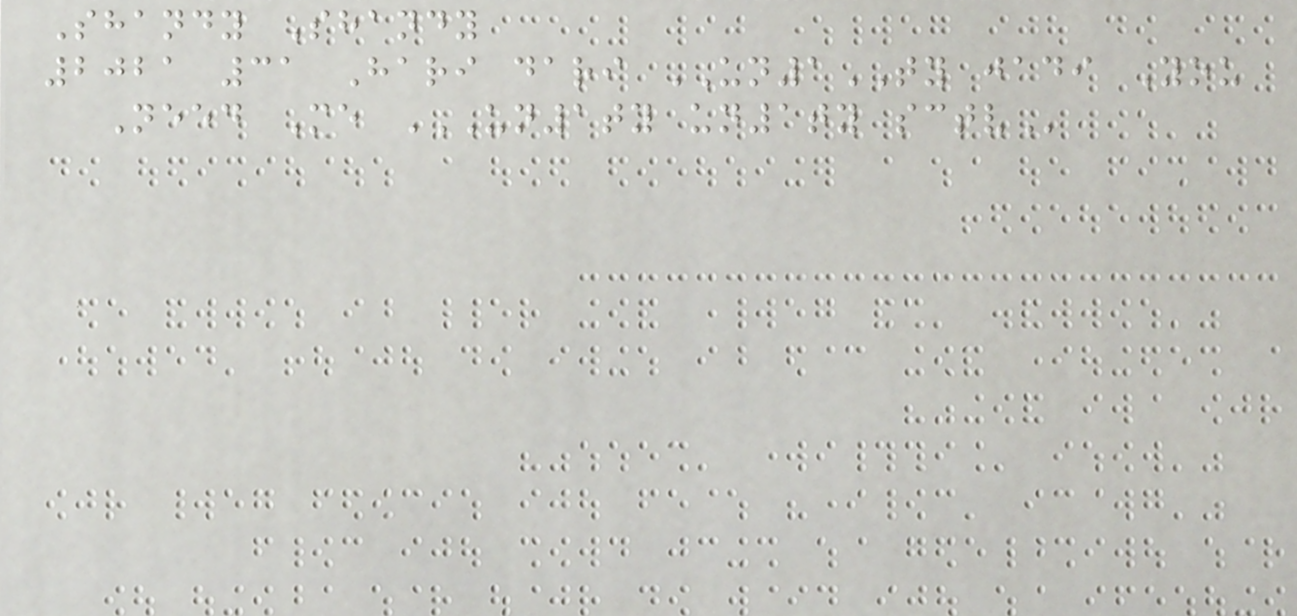Shandy Shandy
2021 31 Hari dari UN1TY jadi You
Need Me UN1TY UN1TY SCTV
